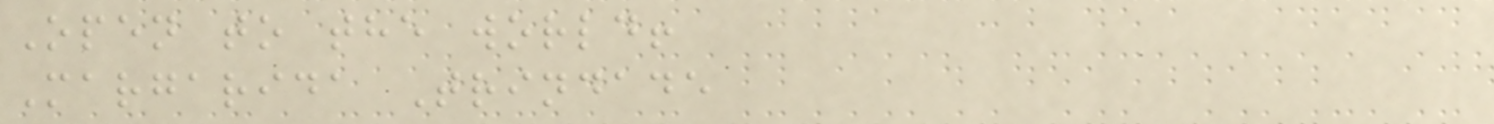Open to the world!
Margarida Trindade
